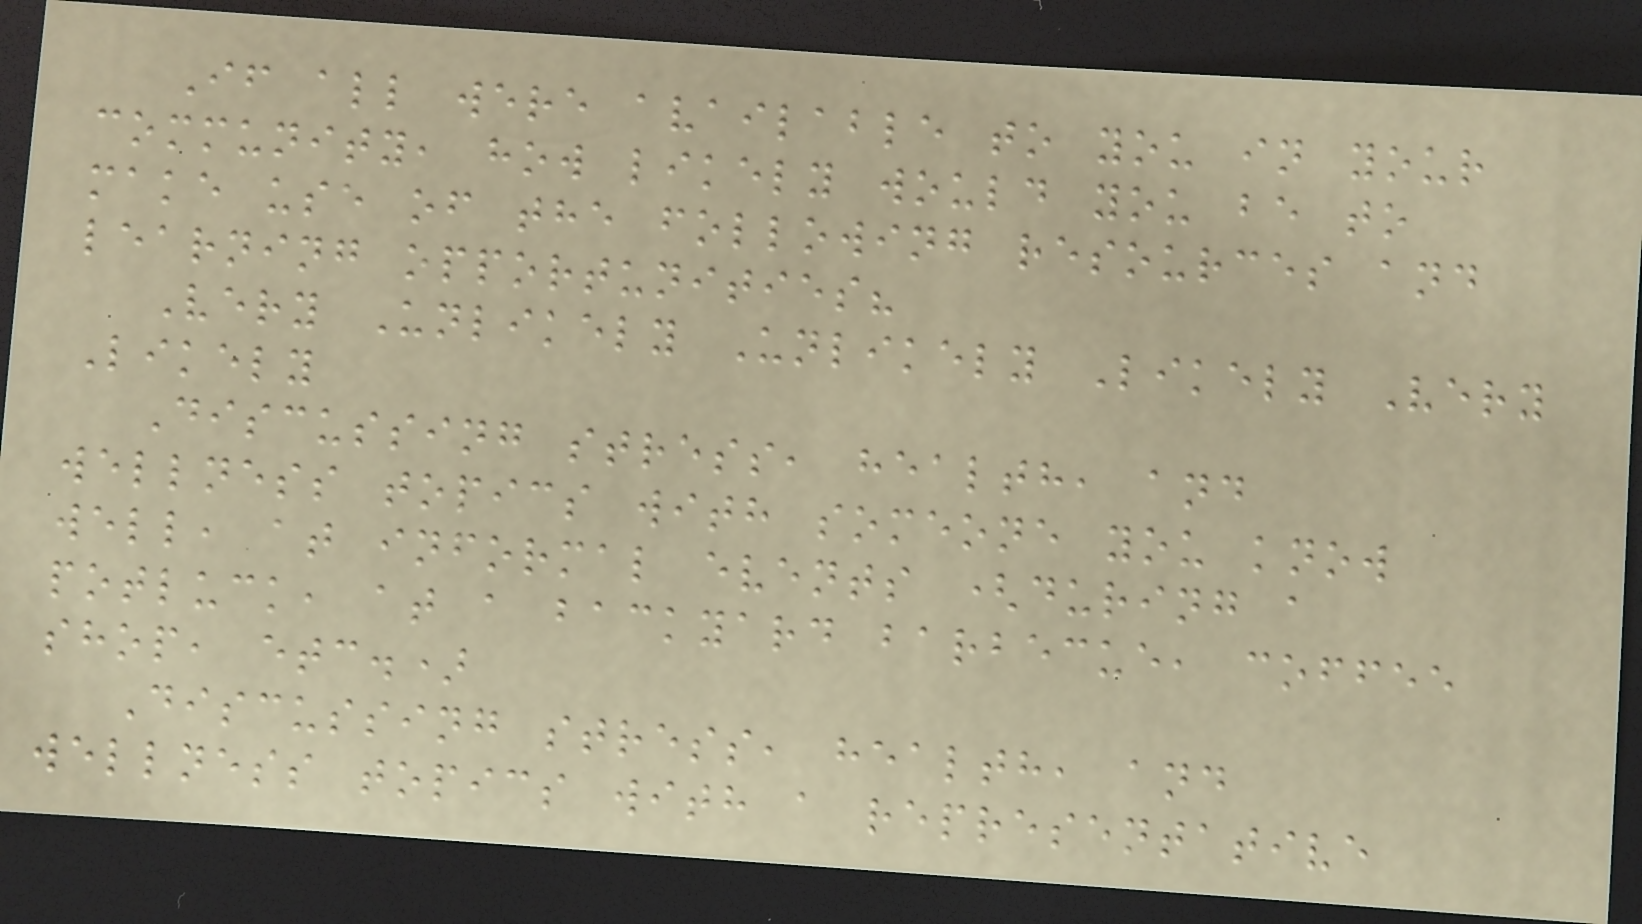If all were available to you in your
community, how likely would you be to
make use of the following resources and
learning opportunities?
Very Unlikely Unlikely Likely Very
Likely
Discussing stress, health, and
wellness topics with someone you know
well, at informal events (during a
potluck, at a backyard barbecue, coffee
shop, etc.)
Discussing stress, health, and
wellness topics with a representative
